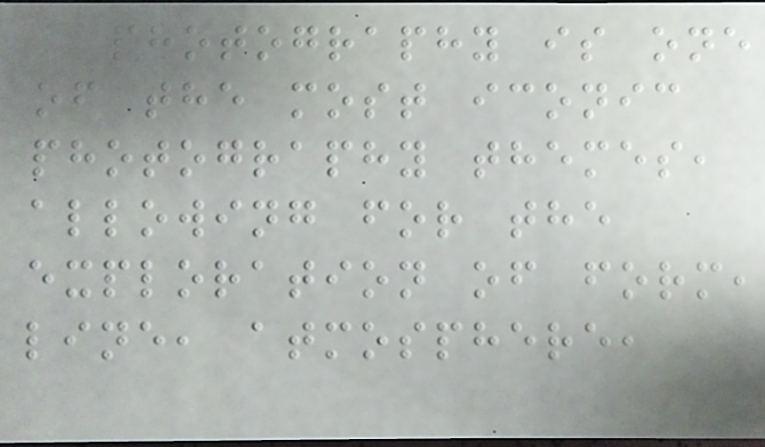photography is one
of the most iconic
photography themes,
allowing for the
exploration of form,
line, atmosphere,
